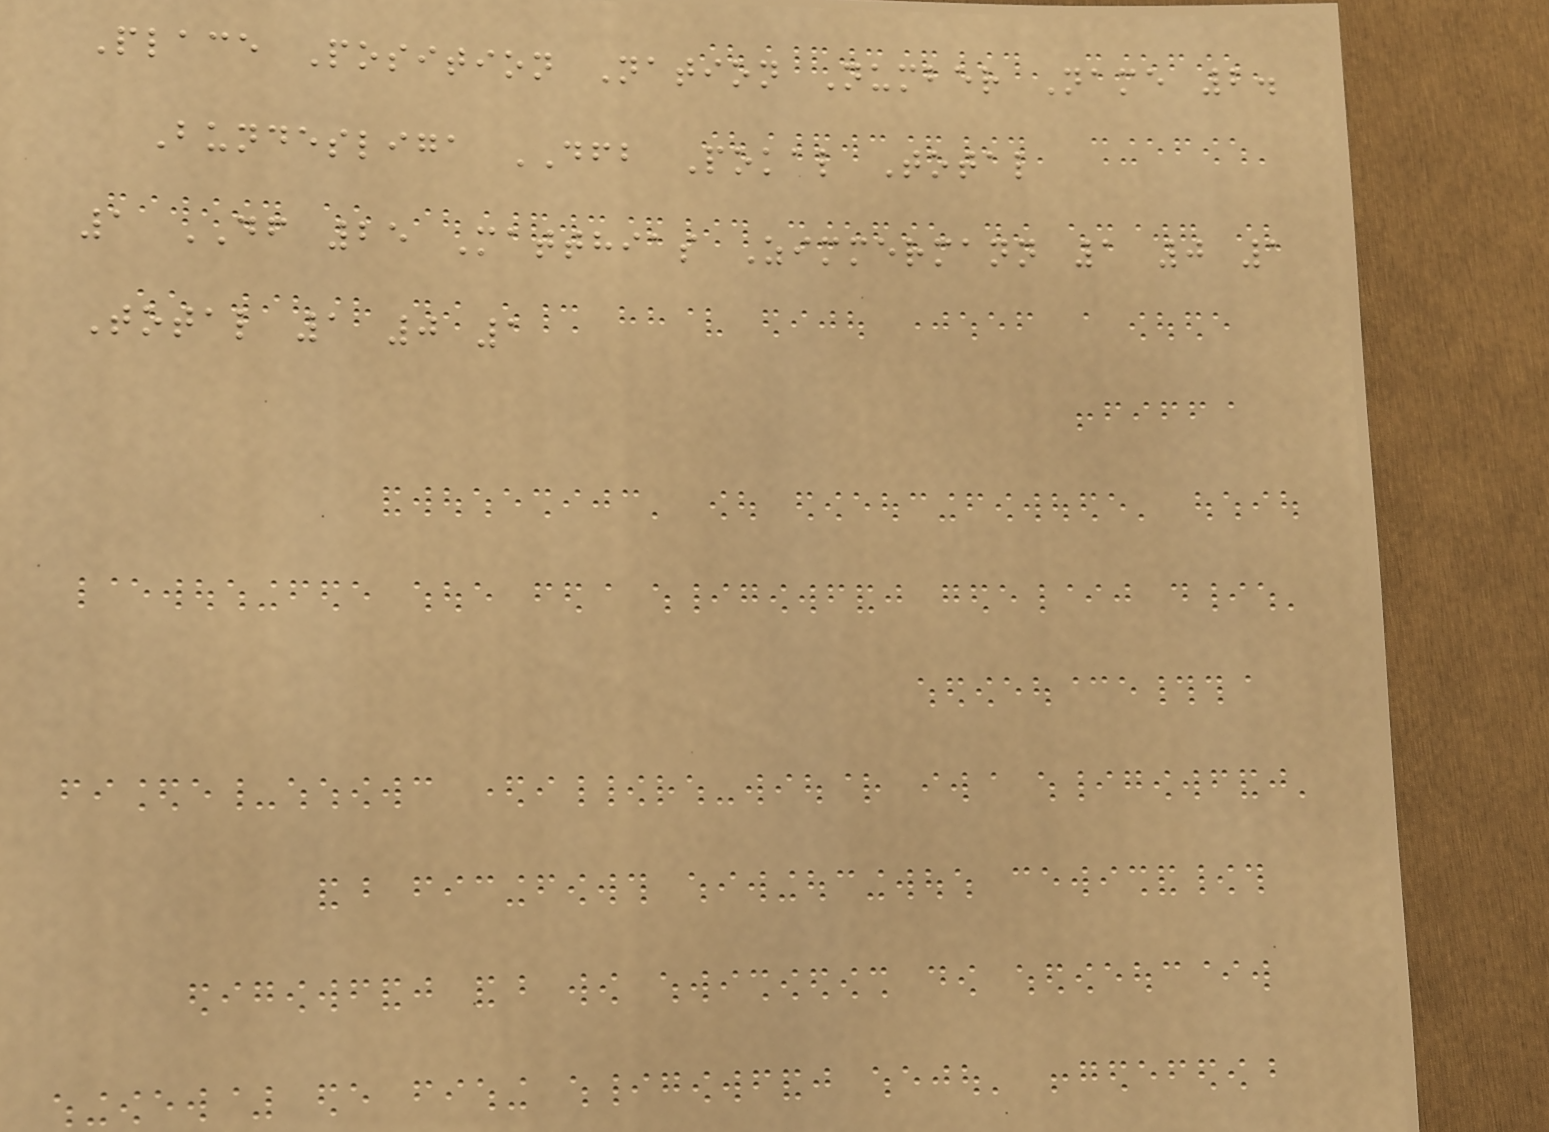Place Position Nation Number Name 2.
Bundesliga DFB Pokal Total
1 DF 25 Matthias Zimmermann 1 0 1
Total 1 0 1
